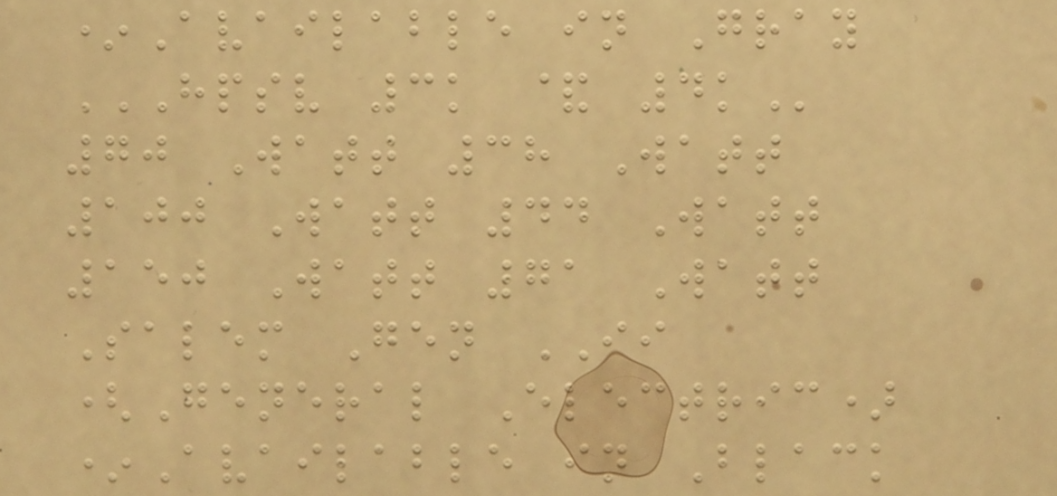*Available in Gray
HPSV 3K & 4K
70 Watt 38 Watt
100 Watt 44 Watt
150 Watt 71 Watt
Salem Gen II
(General Electric)
*Available in Black
